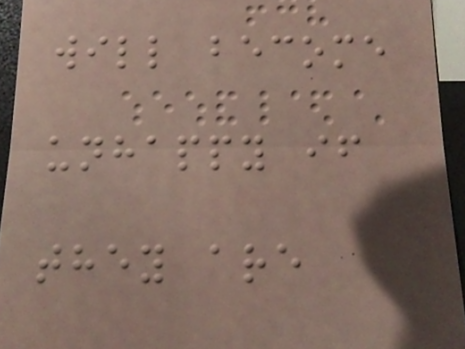will become
unhappy if
they are
